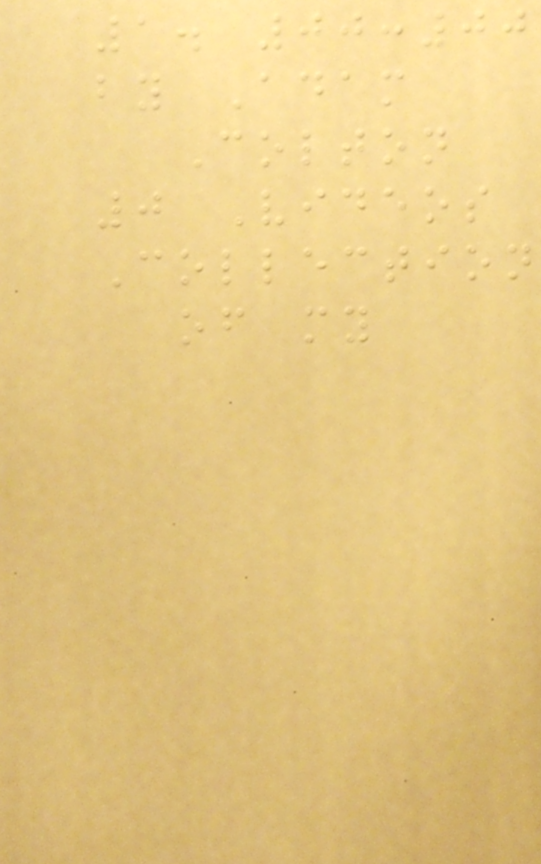1. 00:00
by Adam
Colton
0 Videos
Collection
of my
